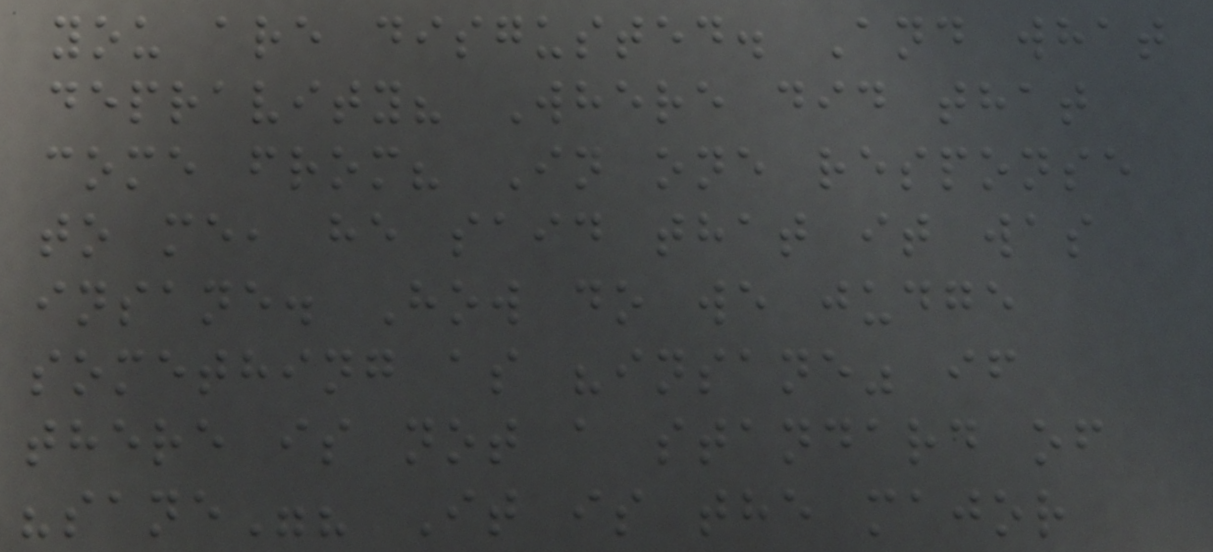you are disgusted. And what
depravity? Where did that
come from? In one response
to me, he said that it was
insane. How do we judge
something as "insane" if
there is not a standard of
"sane"? It is the major
